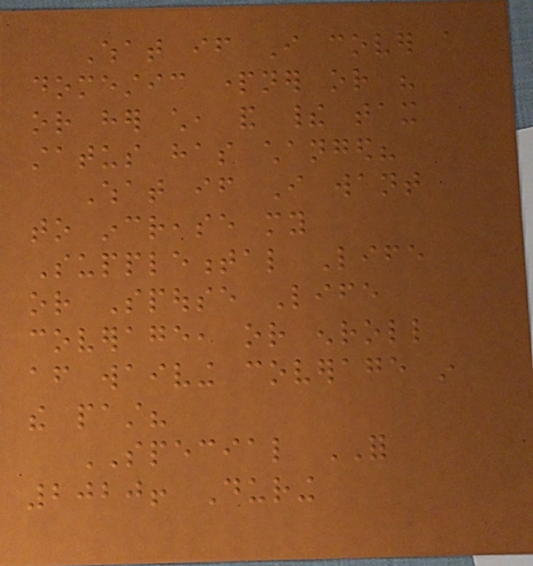What if I cover a
domestic partner or his
or her child, and their tax
status has changed?
What if I want
to increase my
Supplemental Life
or Spouse Life
coverage, or enroll
after waiving coverage in
the past?
SPECIAL FOR
2020! During
